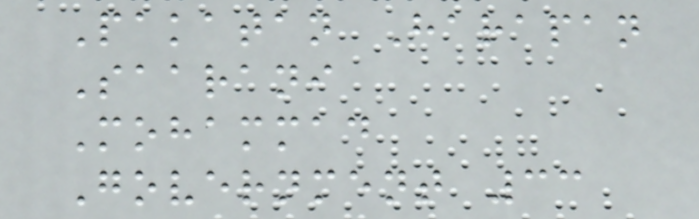Pakatan Harapan
Saarani
Mohammad
Government 33
